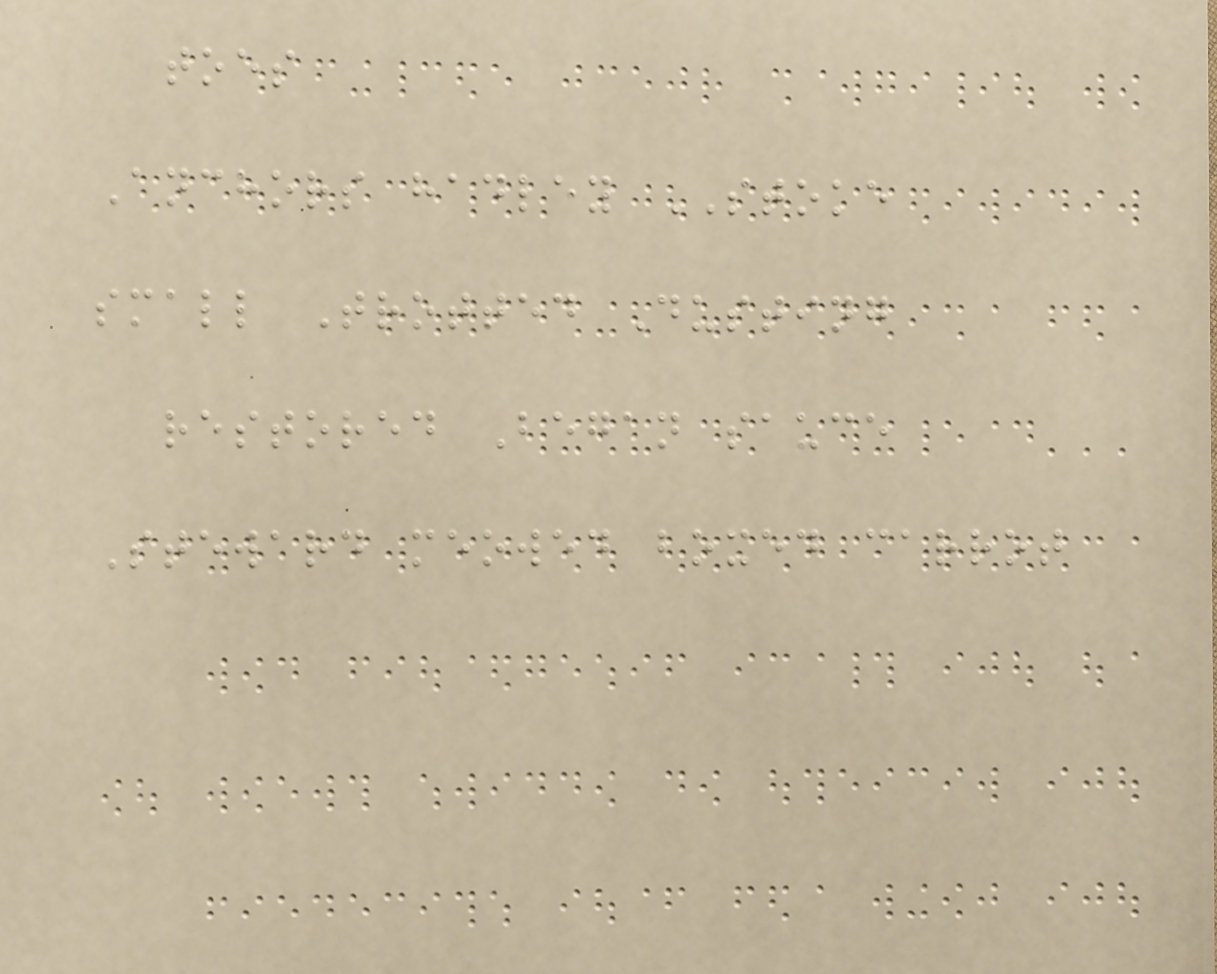toes
Anchors hadley STOKE
small Trotted Dusting
restored Began sauce
Steward meowed boxed carrot
